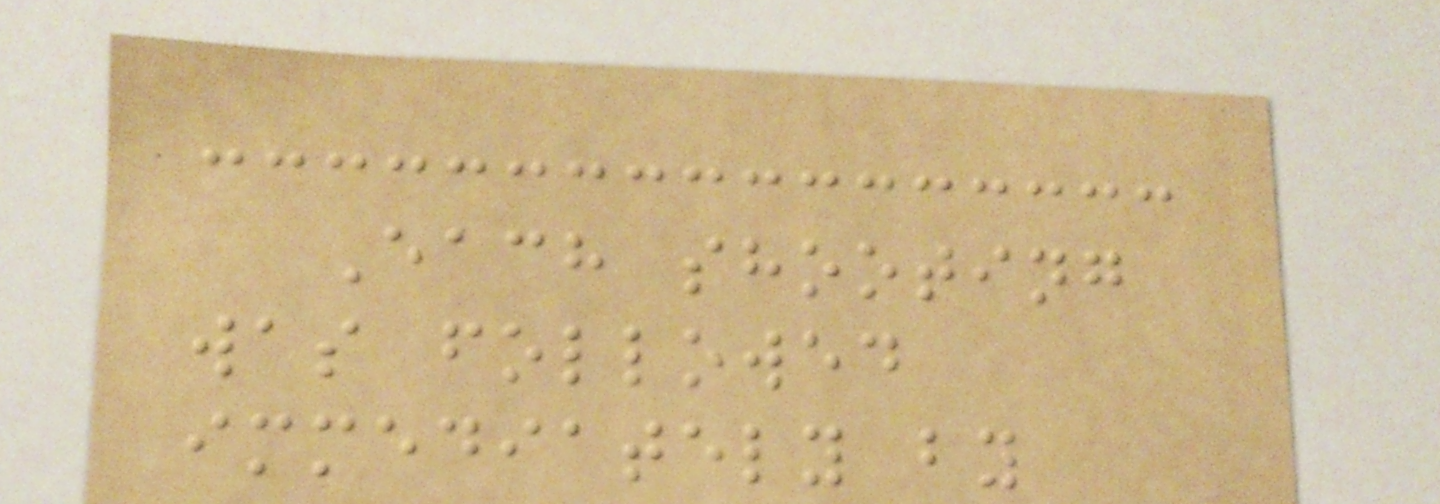Each shooting
was followed
immediately by
